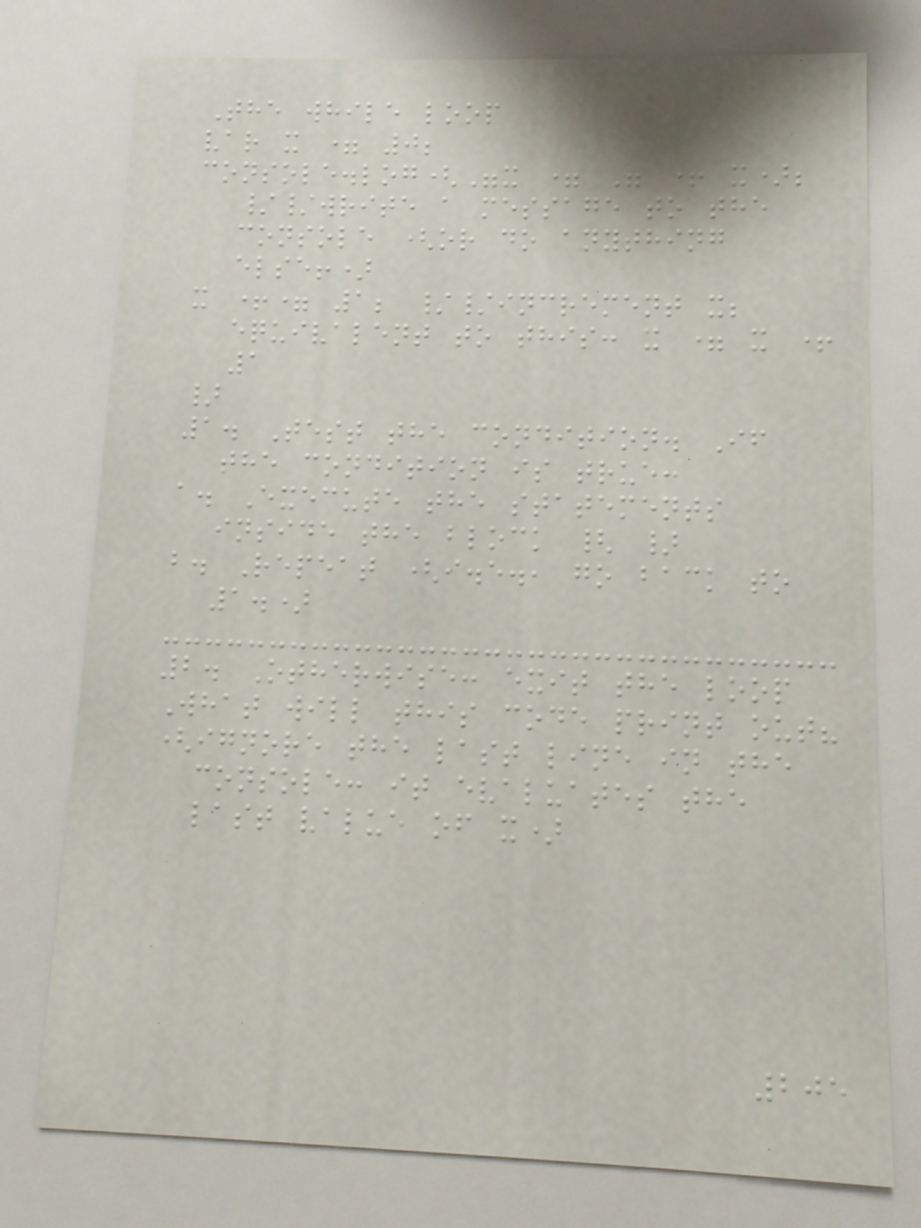The while loop
var x = 0;
console.log("x = " + x);
//write a message to the
console (or do anything
else!)
x += 1; //increment x;
equivalent to this: x = x +
1
}
1. Test the condition. If
the condition is true:
a. Execute the statements
inside the block { }
b. Repeat (i.e., go back to
1.)
2. Otherwise: exit the loop
What will this code print out?
(ignore the last line in the
console: it evaluates the
last value of x)
205
